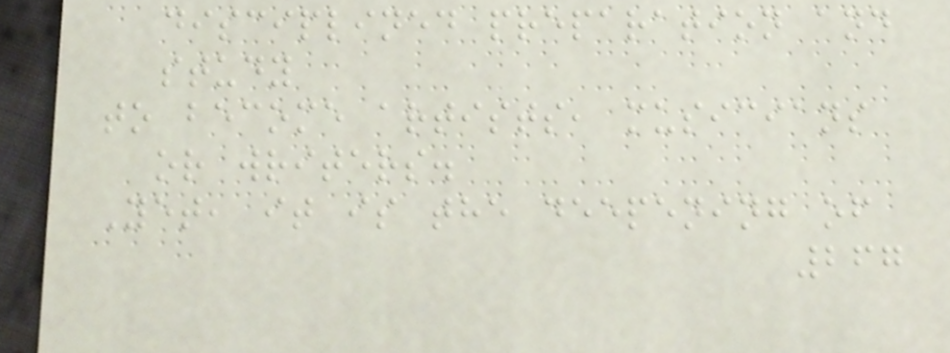disciplined preparation and
study
to become artists, musicians
or writers.
Yet, it is the deepening of
267
